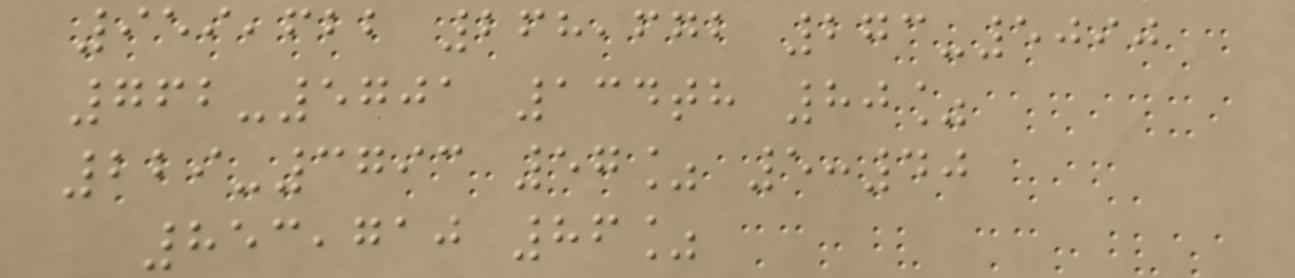959,622 268,672 273-5090
762-5701 134th 80%
229-3793 57% 5:40
853,710 86%
